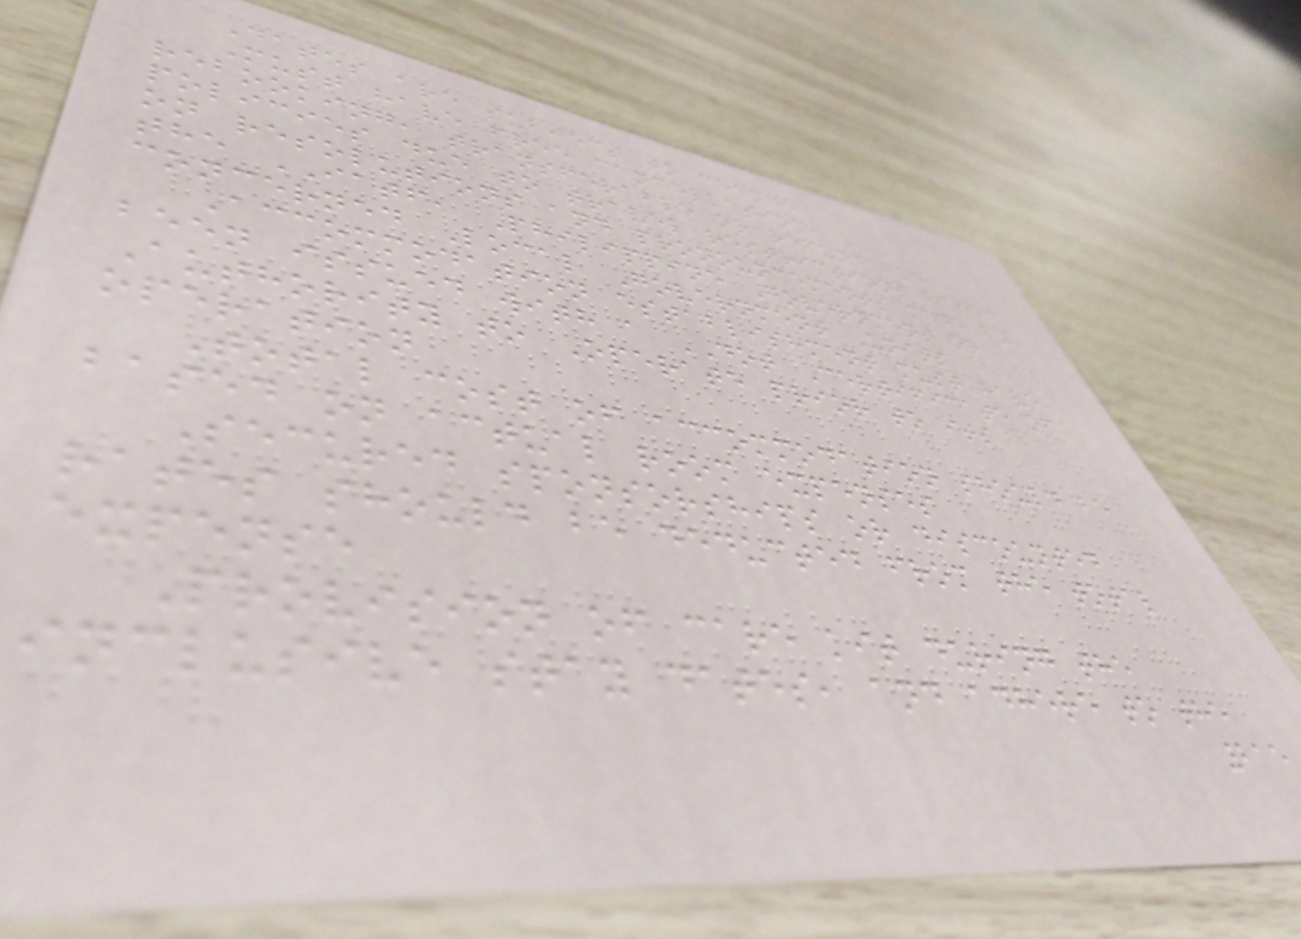Dates are subject to change
Must have free cancellation,
rebooking, transferable or refundable
policies due to travel restrictions based
on resolutions and pronouncements made by
the IATF, Philippine Government or
concerned Local Government Units
Accommodation establishment must have
been issued with a DOT Certificate of
Authority to Operate prior to its
operation
Total cost of accommodation should be
based on actual room expenses
Secured sponsorships or discounted
rates should be deducted from the total
expense
Provision of care kit during the
inclusive stay dates, and adhere to the
215
